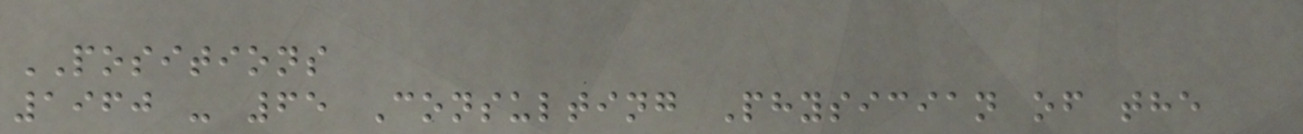POSITIONS
1960 - 65 Consulting Physician of the
